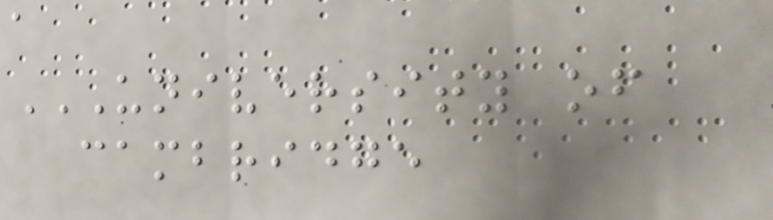a
UNIVERSITY OF
CAMBRIDGE
